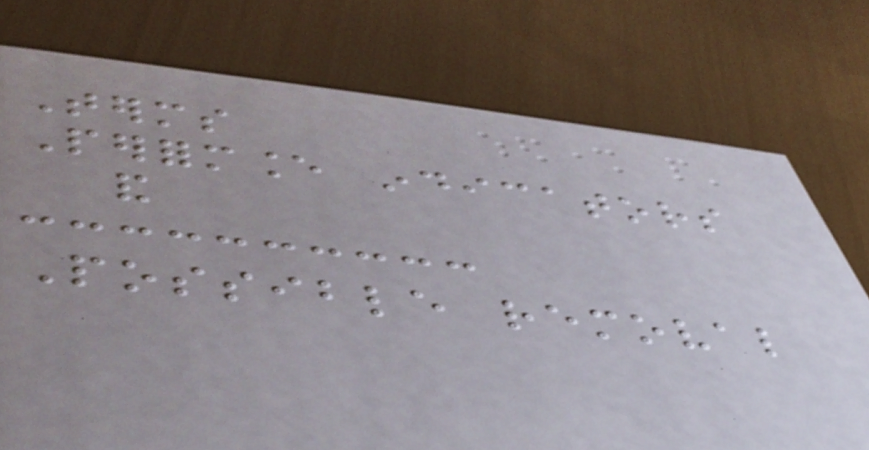Terms
Performance indicators
and
Possible removal
